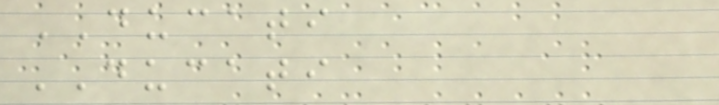DUCATI
DUCATI
